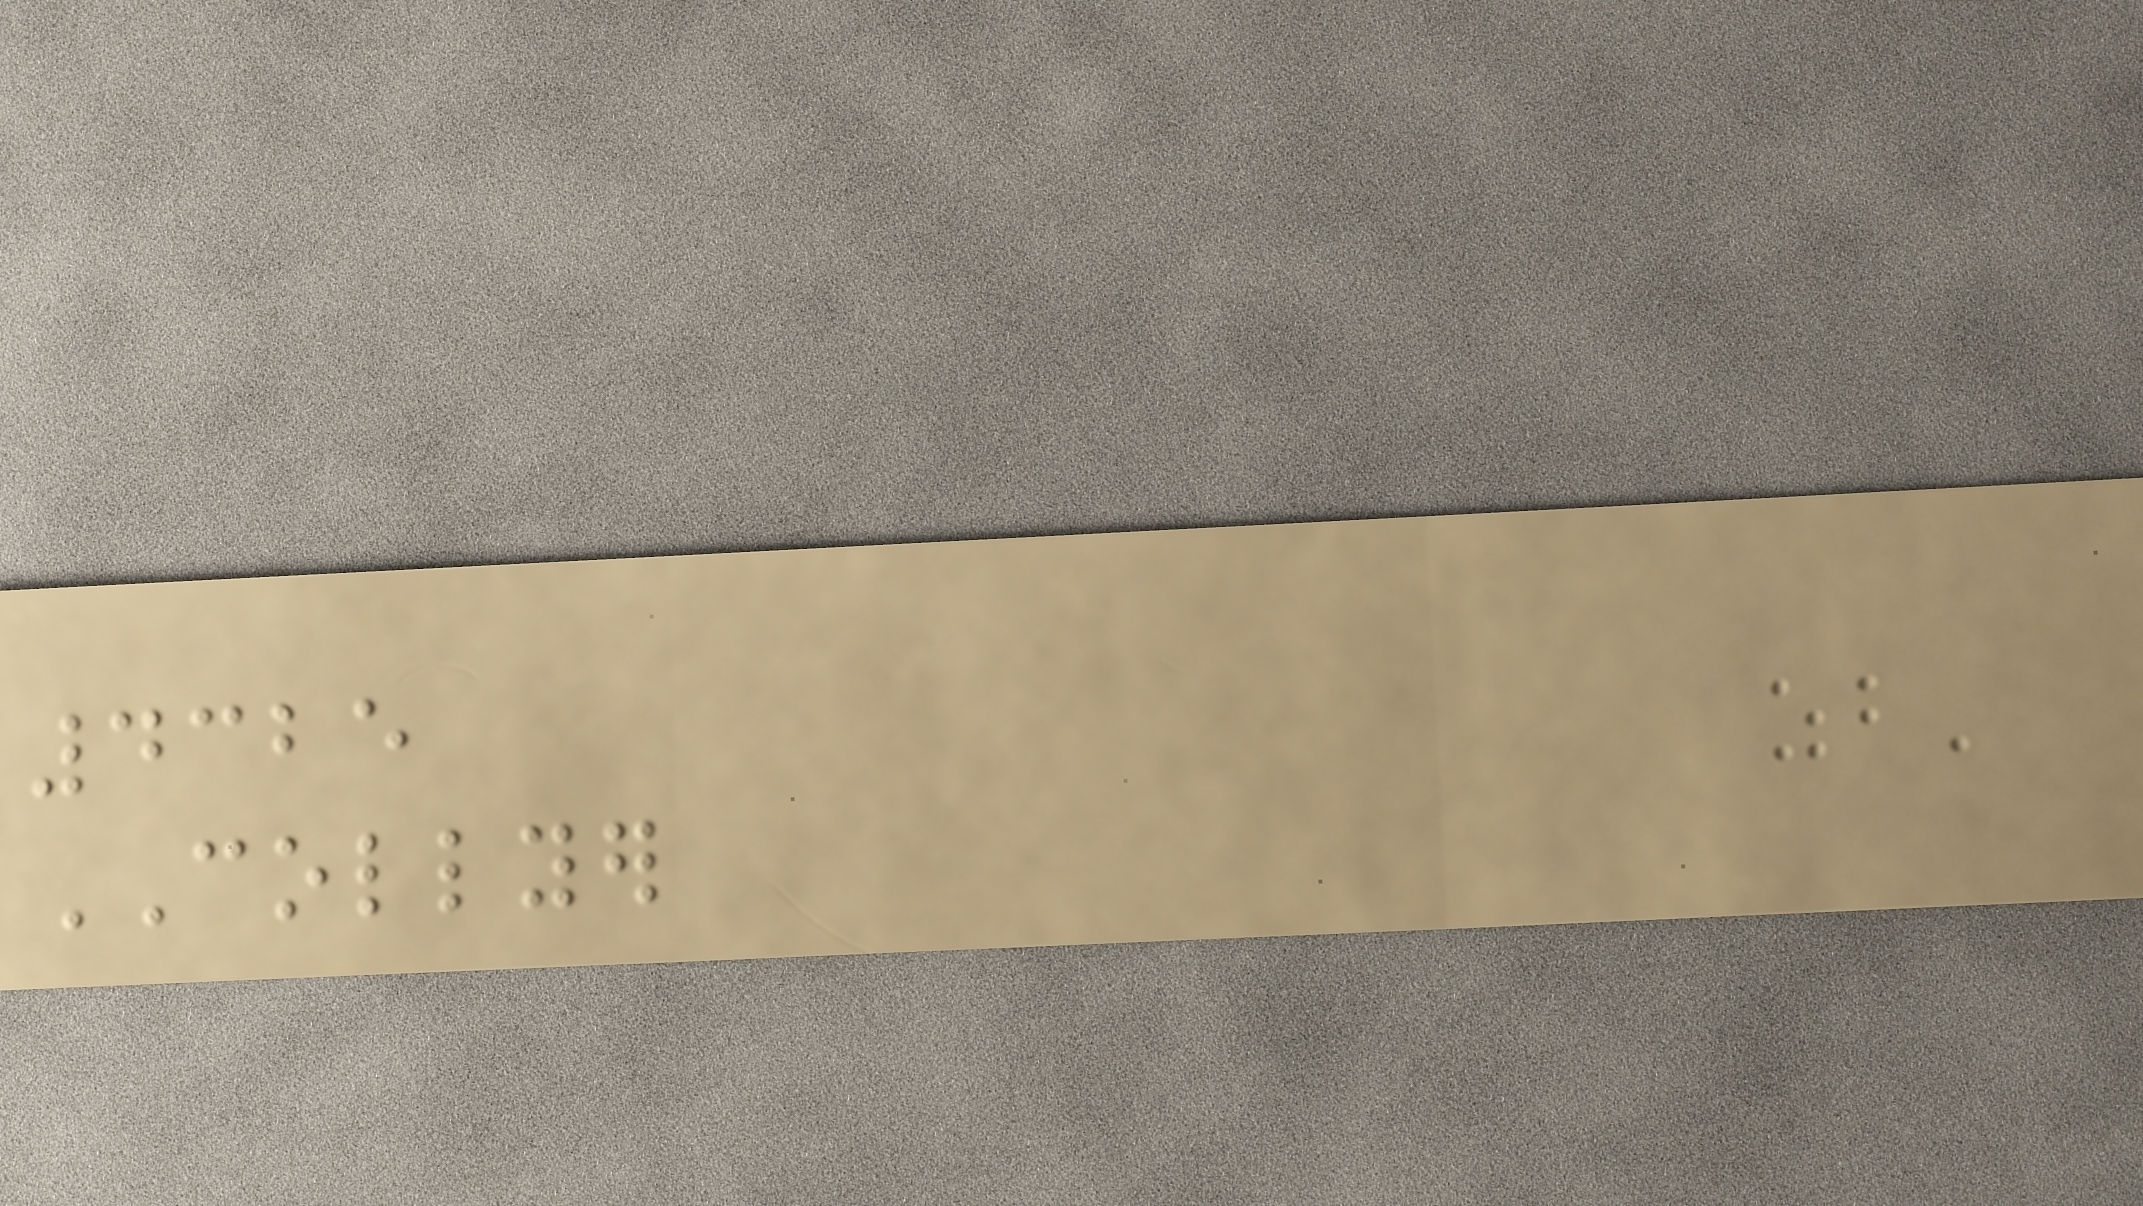4325
COLLYER
